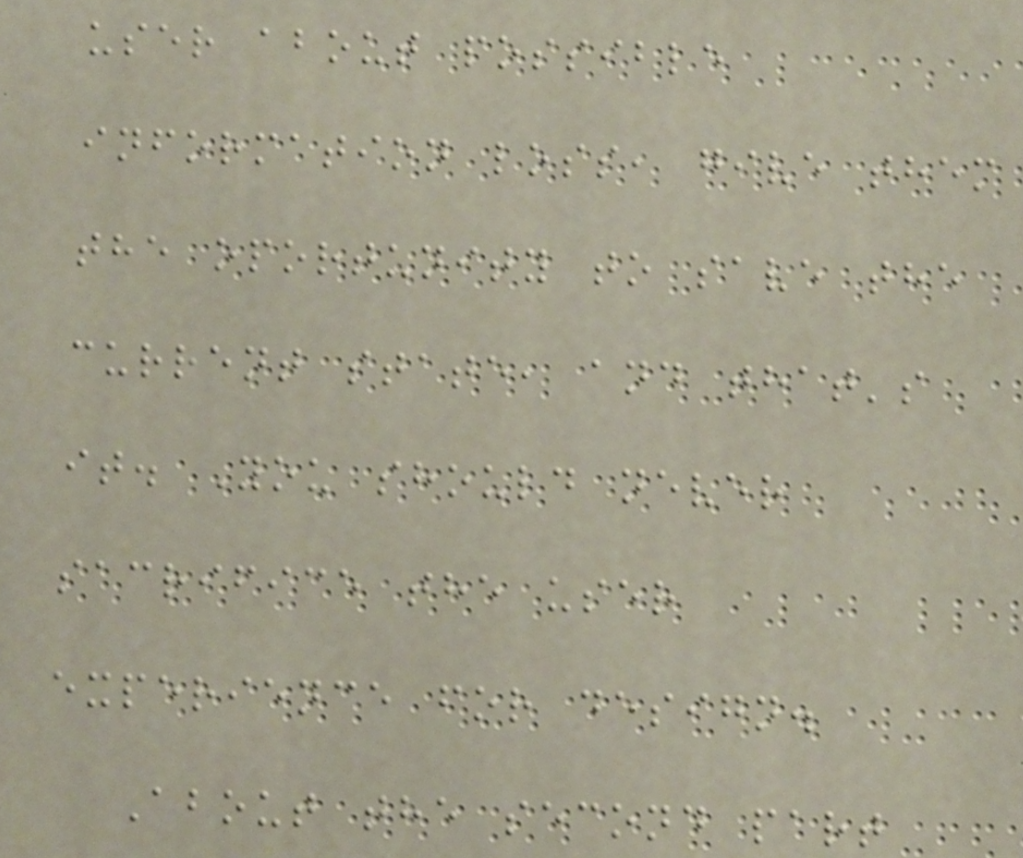user about possible
information loss, give them
the oportunity to save the
current state, and that's
it. You should never
sacrifice the user
experience for design.
About the second part
